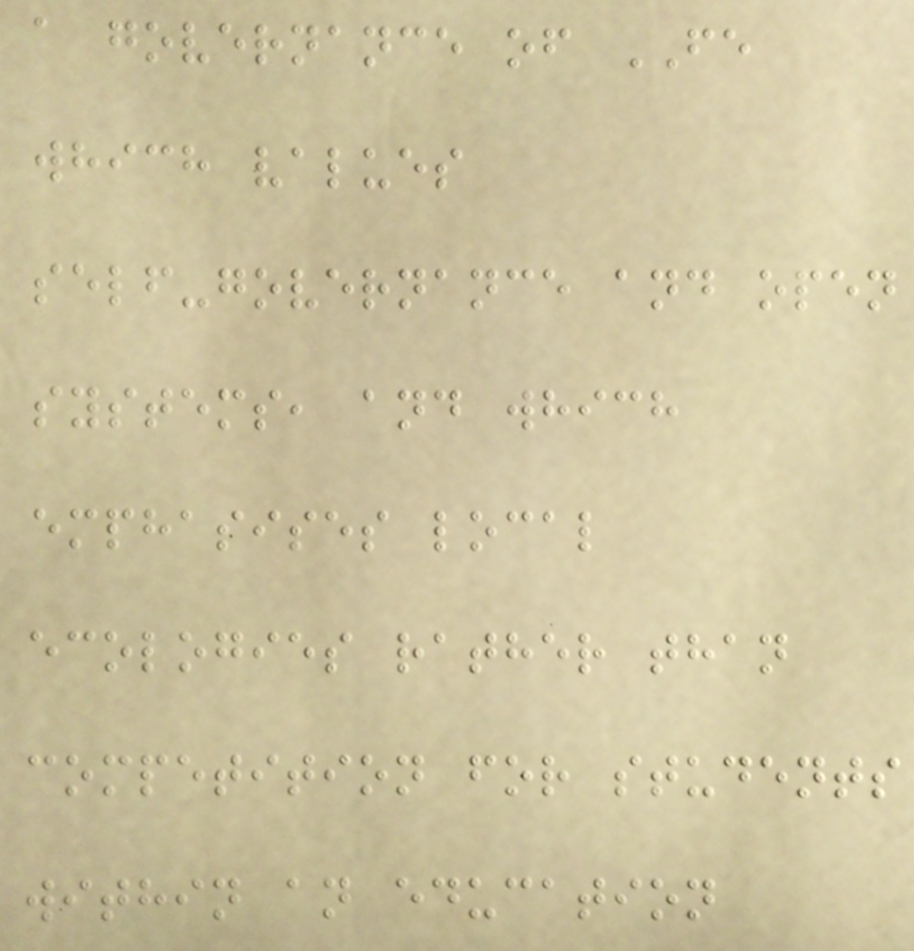a governance of FE
which values
self-governance and open
systems, and which
emphasises local
ecologies rather than
competition for students
within an education
